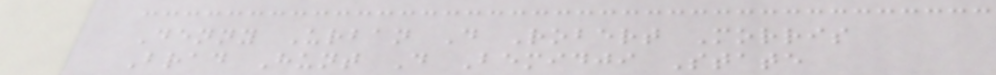Denny Urban D Robert Morris
Brad Hunt D Bemidji State
